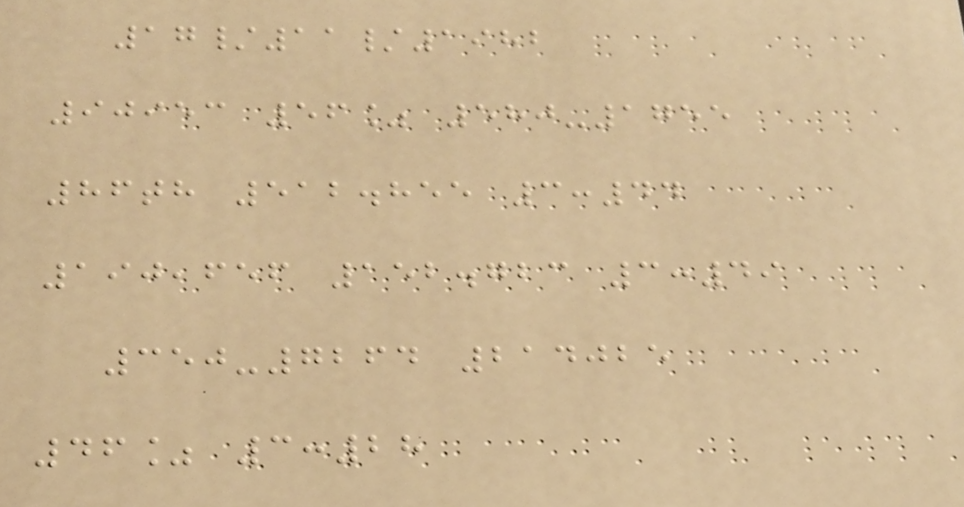17/11/1982
90953 56% 580-1755
86th 512.855 3:44
190,656 152.723 3:49
350-7264 214025
46% 3:28
